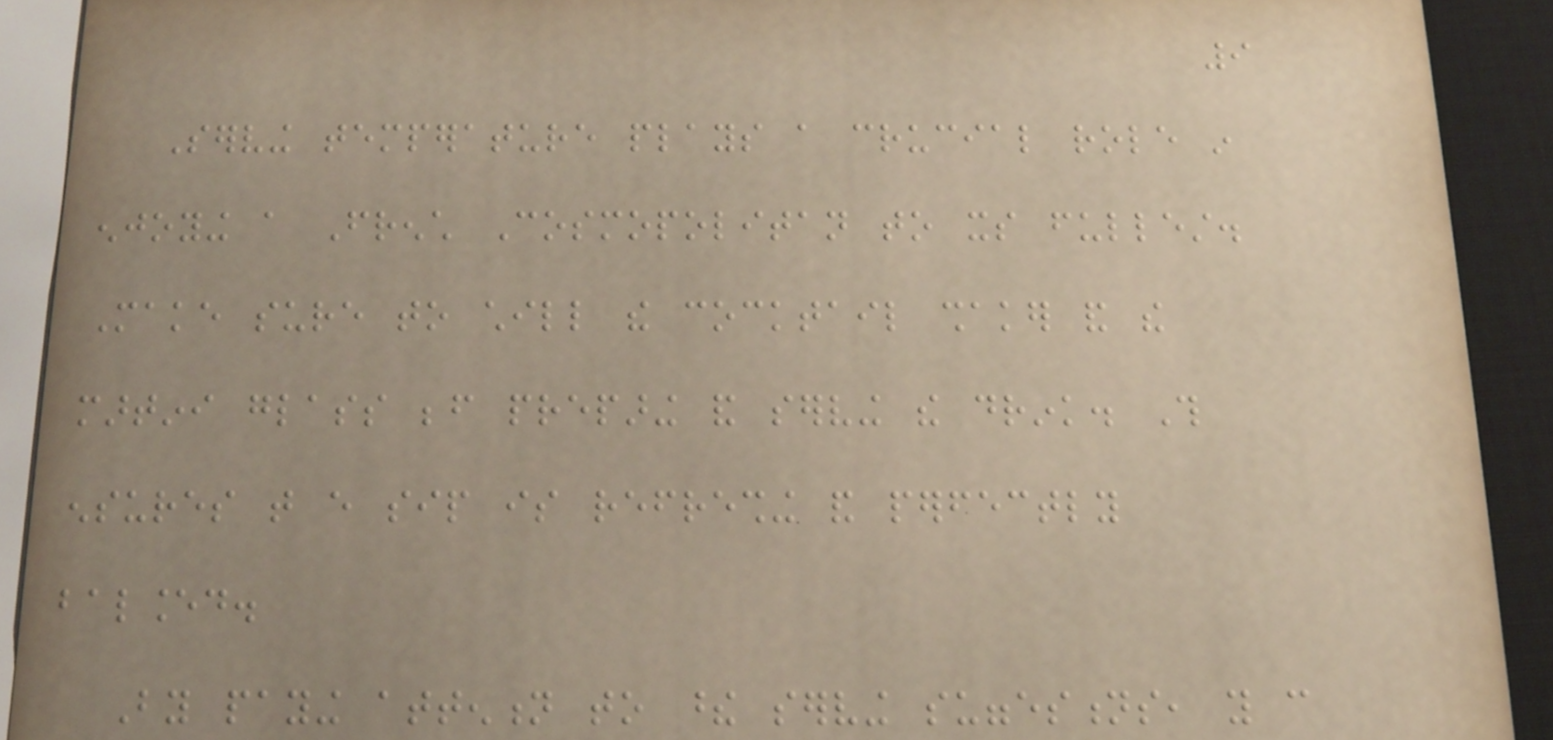9
Serving temperature plays a crucial role in
enjoying a French Cosmopolitan to its fullest.
Make sure to chill the cocktail shaker and the
martini glass before preparing and serving the drink. This
ensures that every sip is refreshing and perfectly
balanced.
By paying attention to these serving suggestions, you can
